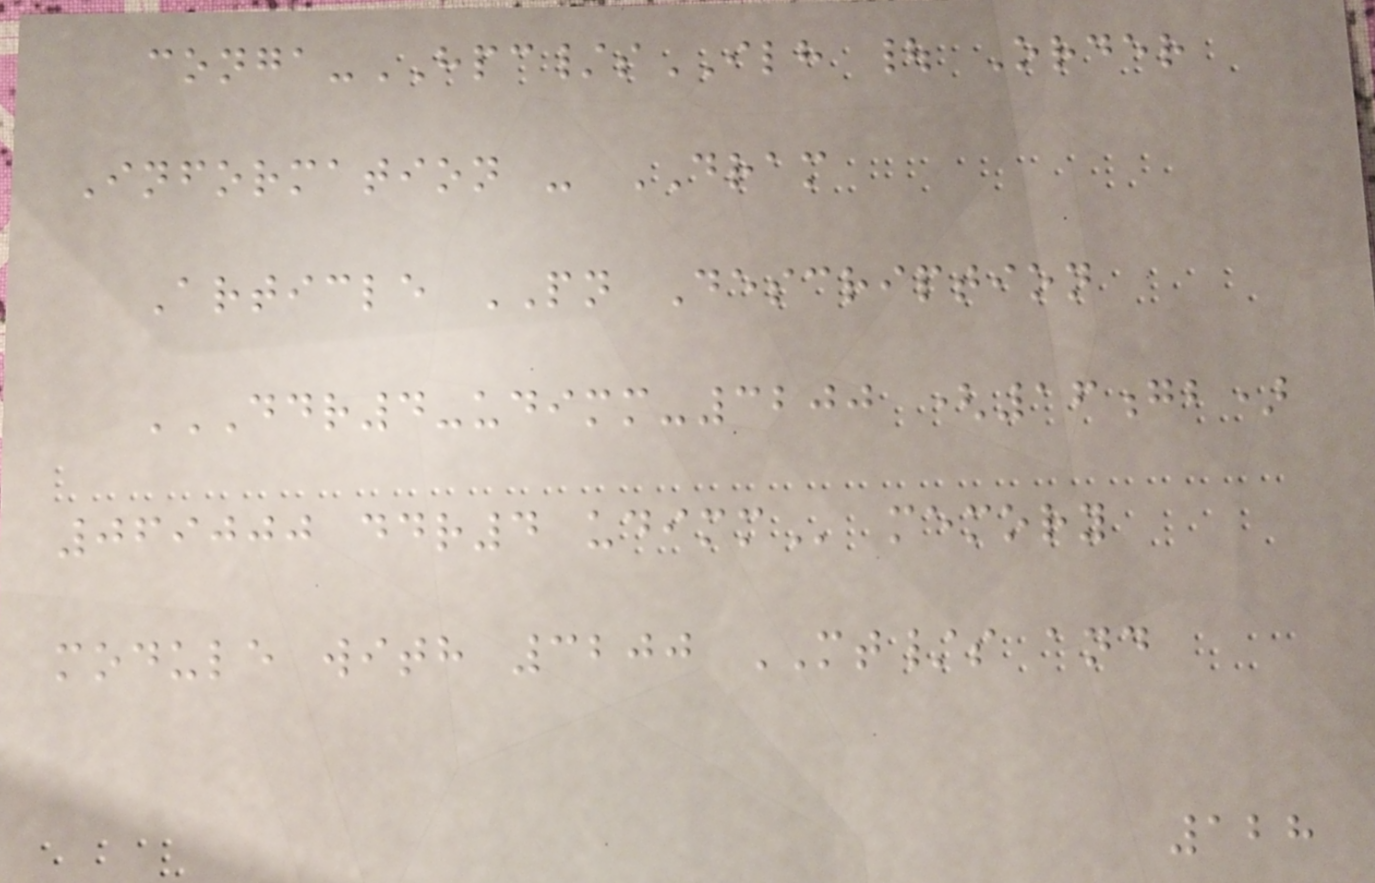conga-HPC/sILH | Order
Information - DRAM
Article PN Description
DDR4-UDIMM-3200 (16GB)
069000 DDR4 UDIMM memory
module with 3200 MT/s and
128
